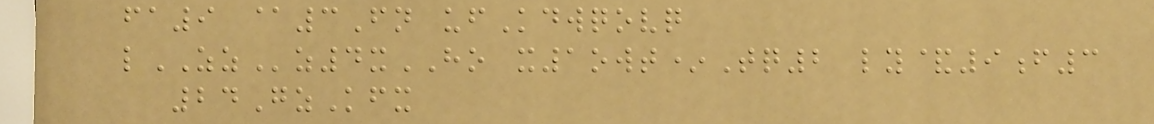fa9 @3Fn ufKdwqovq
lZZz4xHO x1owt*Tq2 ly&9f3
24GzKfx
